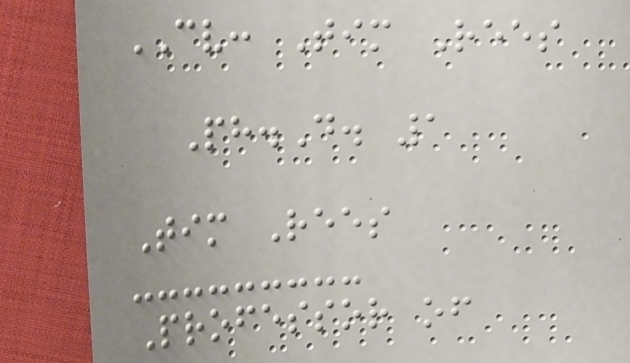CV: Tim Rees
Ph.D. 1
Tim Rees
Professor of
